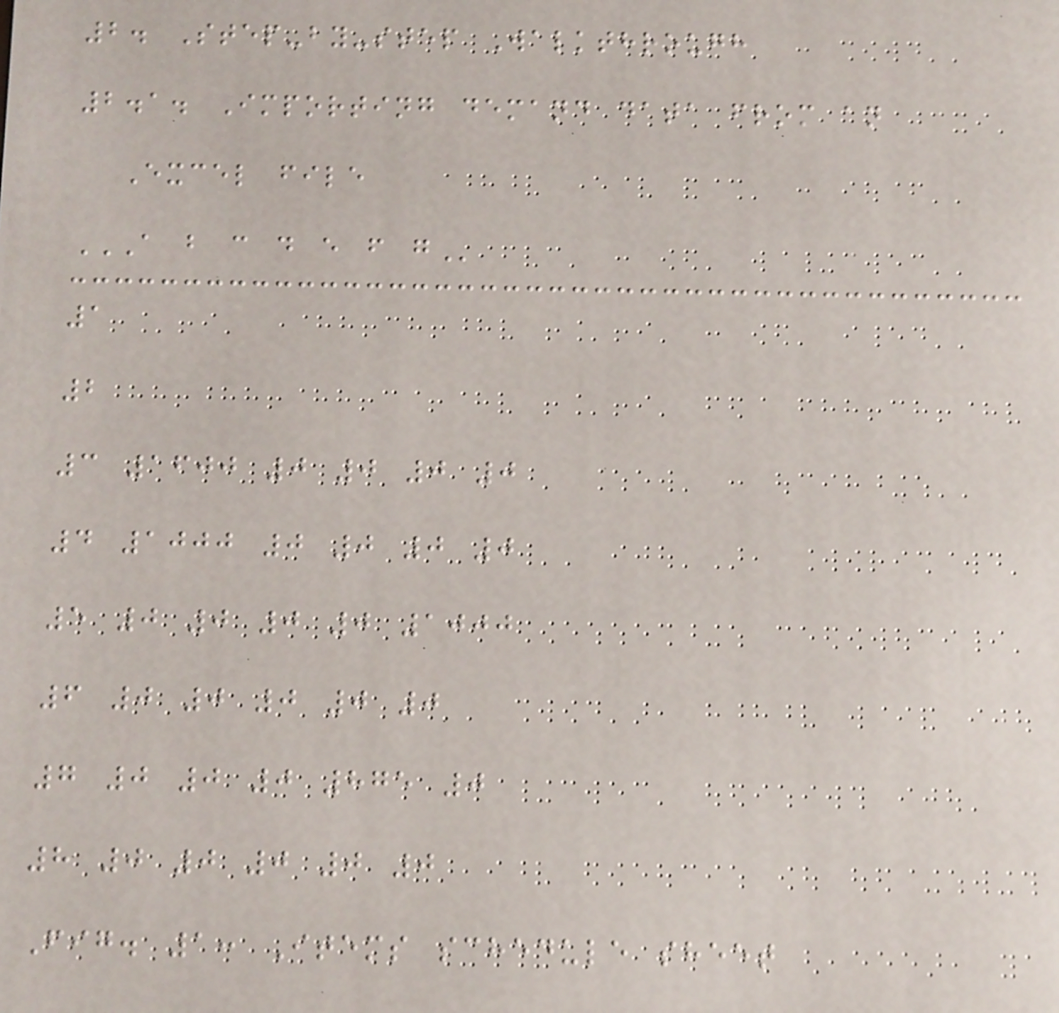2. Step-by-step Walkthrough
2.1. Importing demand data from an
Excel file
A B C D E F G
1
2
3 1600 0 0 0 0
4 1000 0 0 0 0
5 0 0 0 0 1000
6 0 0 0 0 0
7 0 0 0 875 0
8 0 0 0 0 0
Fig. 1: Items schedule sheet
